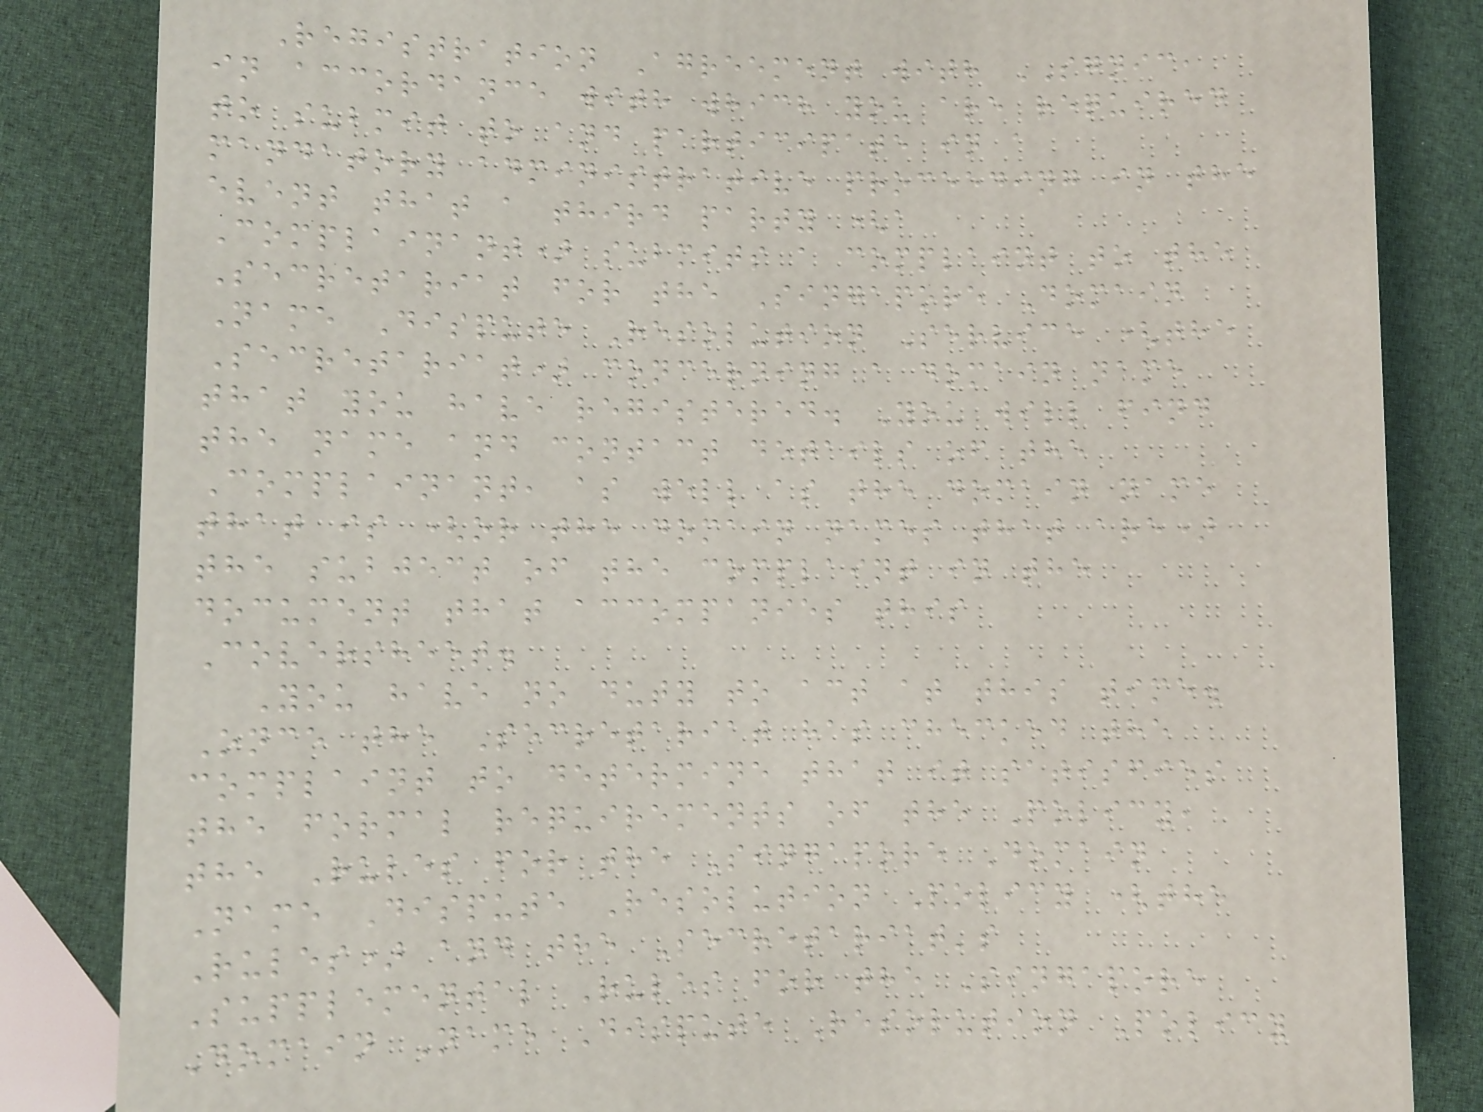Registration Agreement with SGNIC,
in accordance with which you are required
to submit to and participate in a
mandatory administrative proceeding in the
event that a third party (a
Complainant) submits a complaint to the
Secretariat for the Singapore Domain
Name Dispute Resolution Service (the
Secretariat) concerning a domain name
that you have registered. You will find
the name and contact details of the
Complainant, as well as the domain name
that is (or the domain names that are)
the subject of the complaint in the
document that accompanies this
Coversheet.
You have no duty to act at this time.
Once the Secretariat has checked the
complaint to determine that it satisfies
the formal requirements of the Policy,
the Rules for the Singapore Domain
Name Dispute Resolution Policy (the
Rules) and the Secretariat's
Supplemental Rules for the Singapore
Domain Name Dispute Resolution Policy
